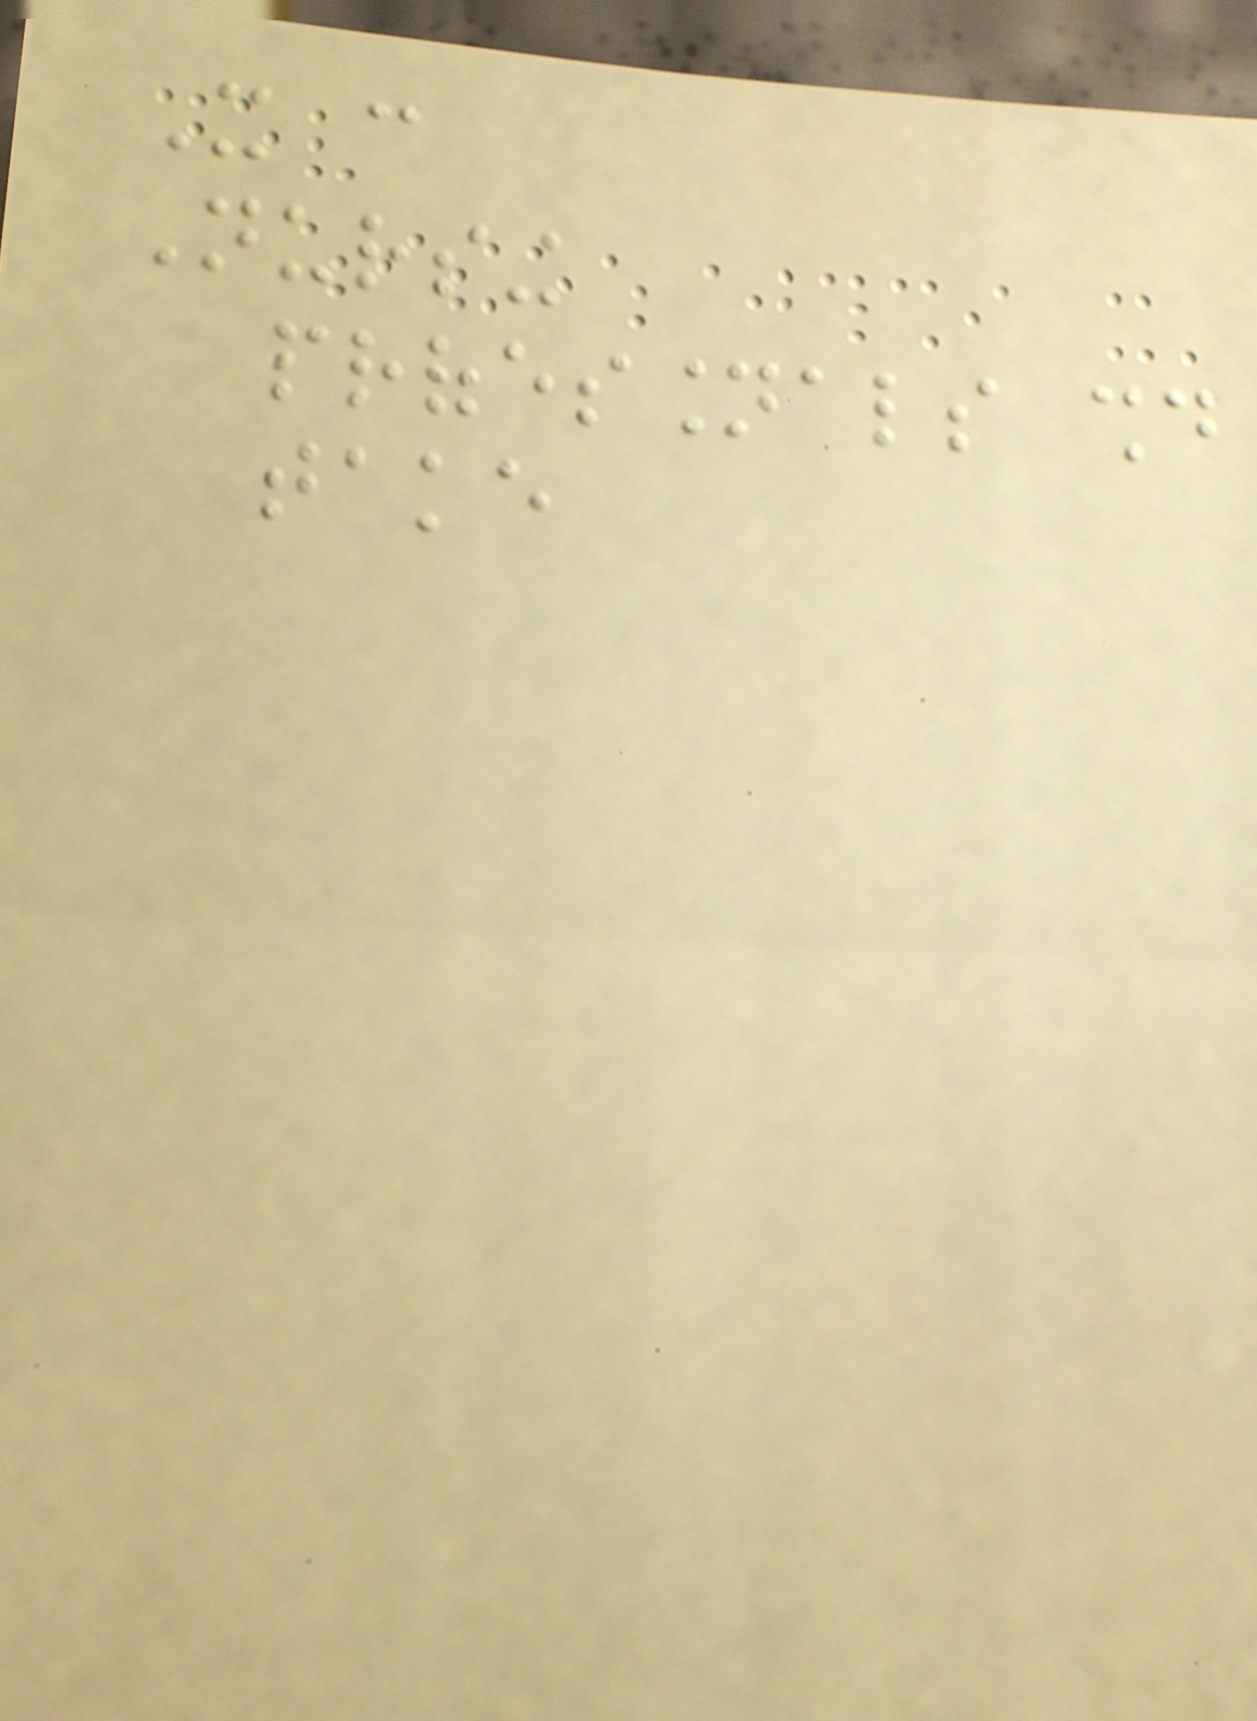It can
Nursing
professionals should
take
